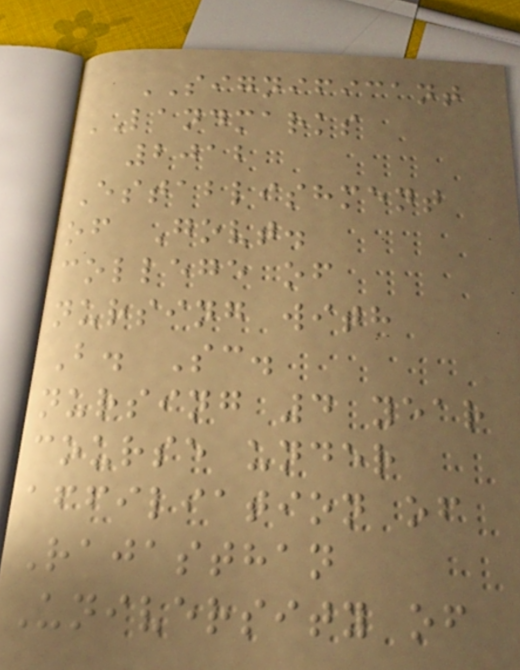SIGNIFICANT
LANDMARKS
2012
Establishment
of Govt.
college of
nursing with
B. Sc.
nursing 4 year
course under
affiliation of
Rajasthan
University of
